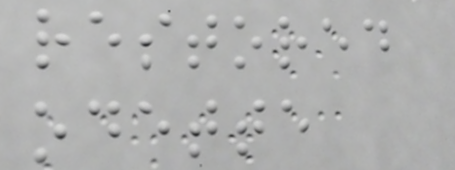restored
odette
